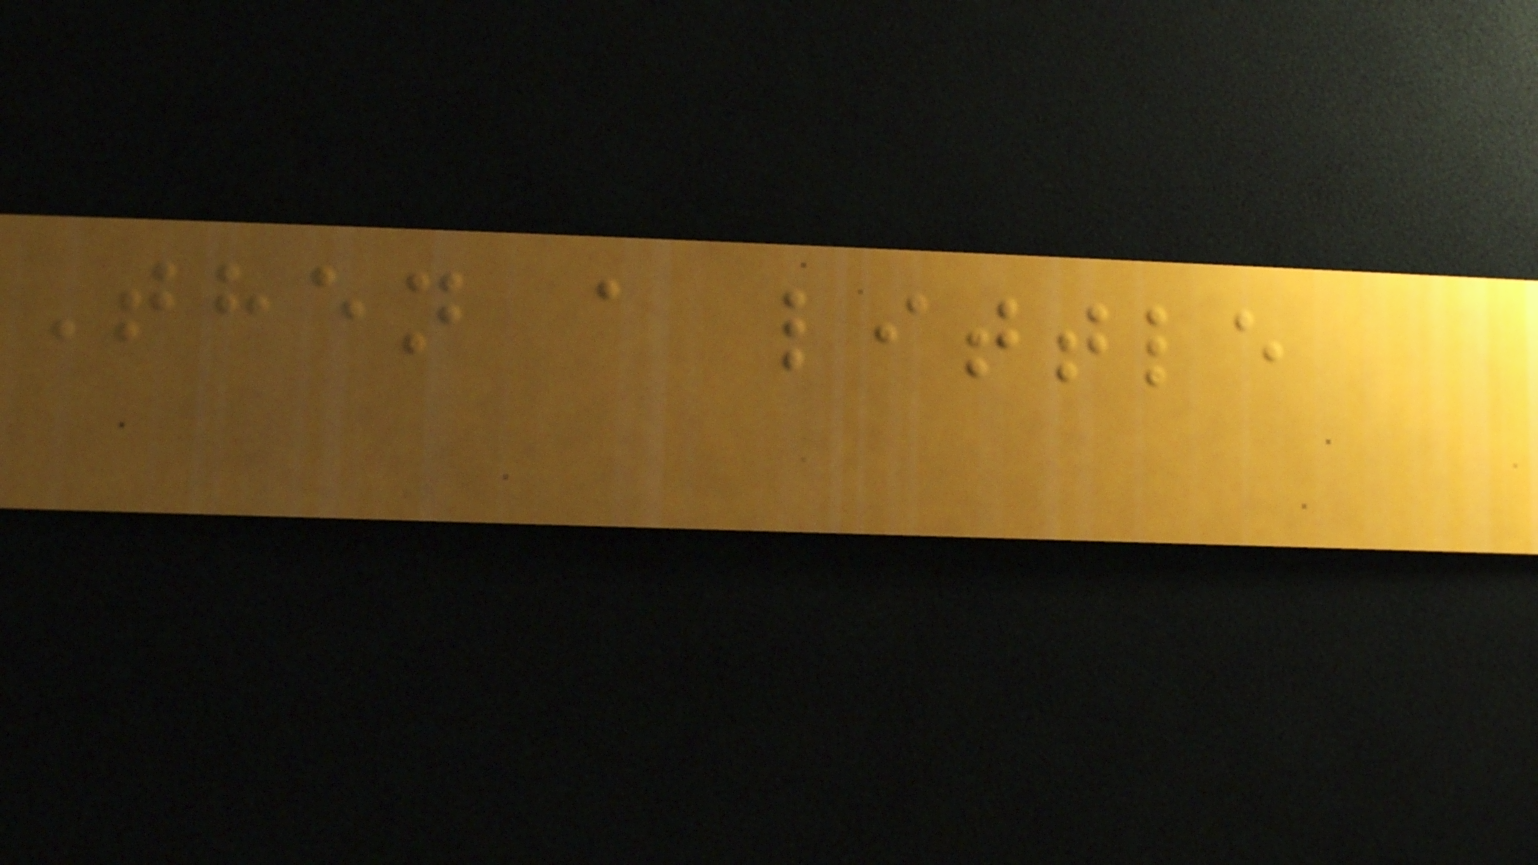Then a little
